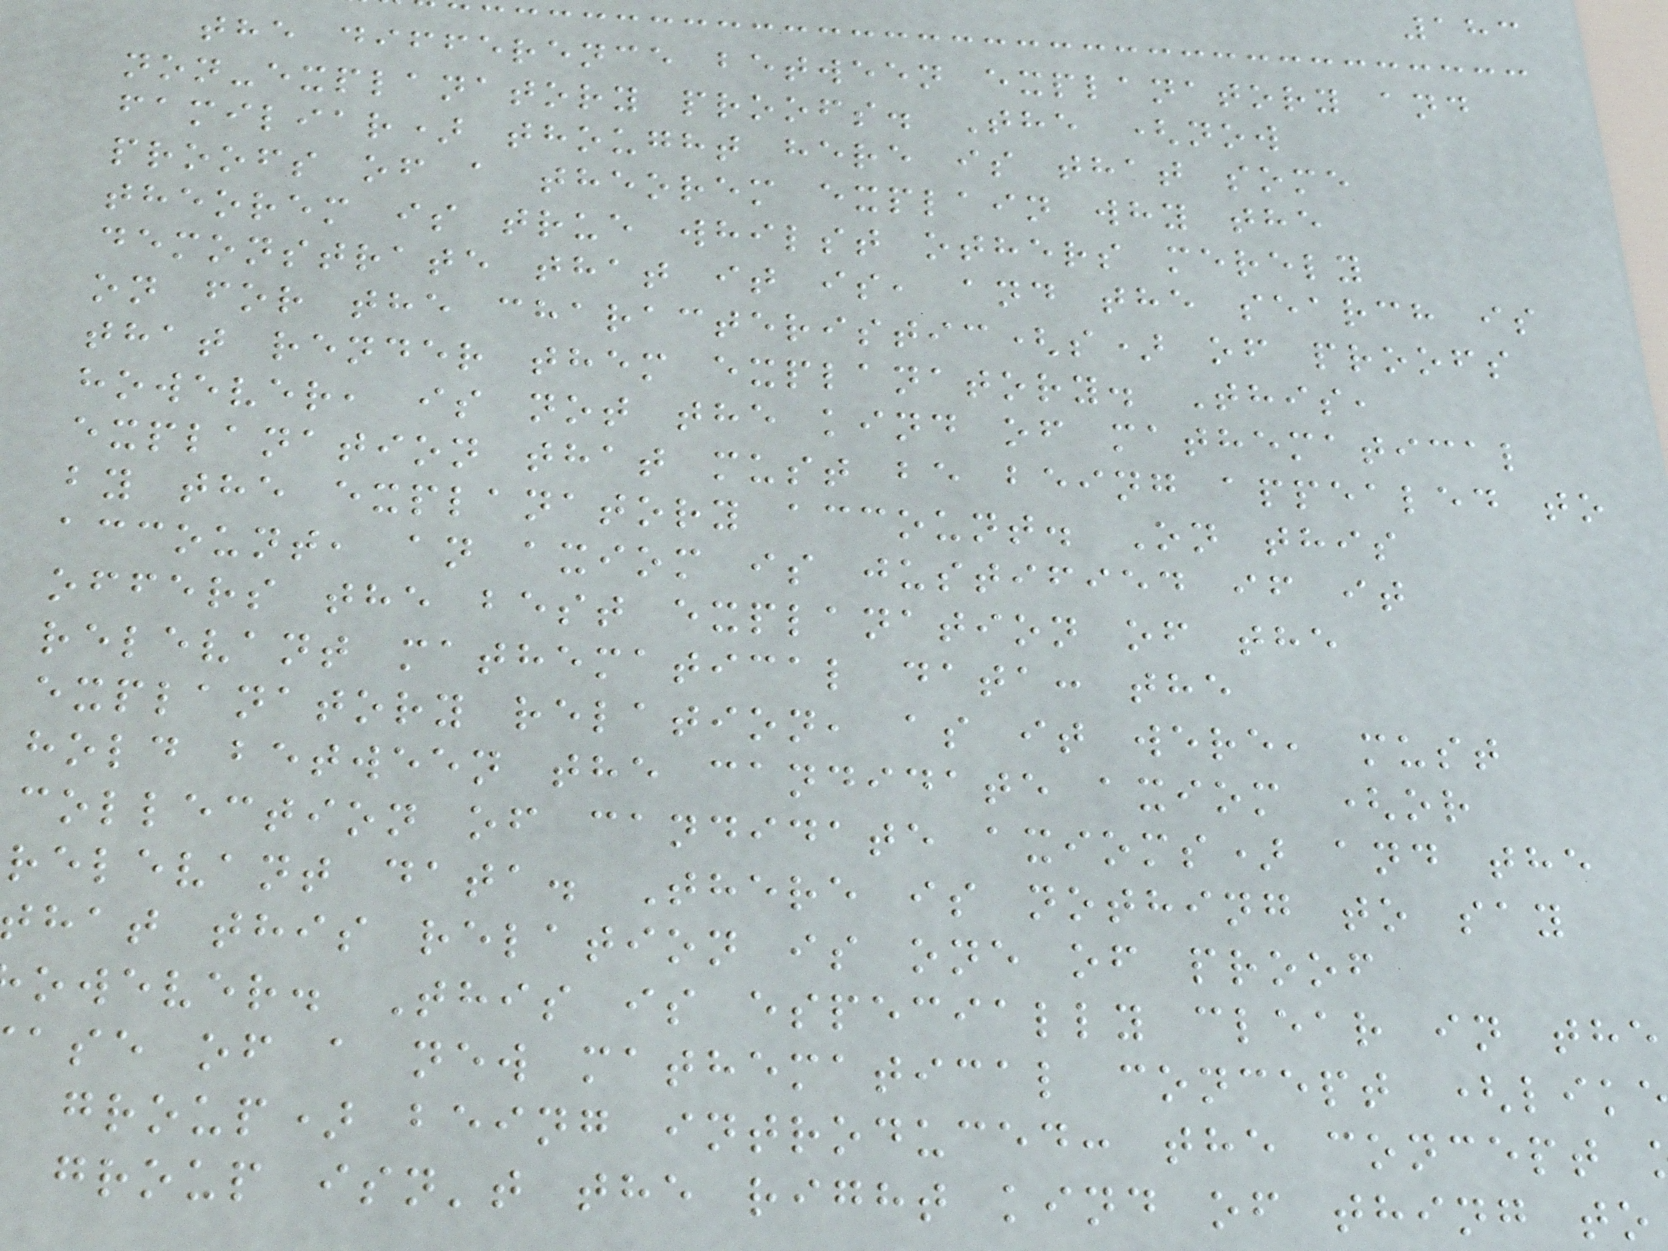183
the difference between explanatory and
non-explanatory proofs. The (now
familiar) thought here is that some
proofs of a theorem explain why the
theorem is true whilst others merely
demonstrate that it is, and the search is
on for the characteristic(s) of proofs
that render them explanatory. This,
however, is not the kind of mathematical
explanation that must be being appealed to
by the explanatory account. On this
account, an axiom is justified if it
offers the best explanation of the
relevant mathematical data: the
explanatory relation, as it were, must
hold between the candidate axiom (or
collection of candidate axioms) and the
relevant data. There is nothing to say
hat this relation is one of proof
owever. This is especially clear in the
ase of a new mathematical concept (lik
group) being introduced: the concept
group isn't the right kind of thing to
